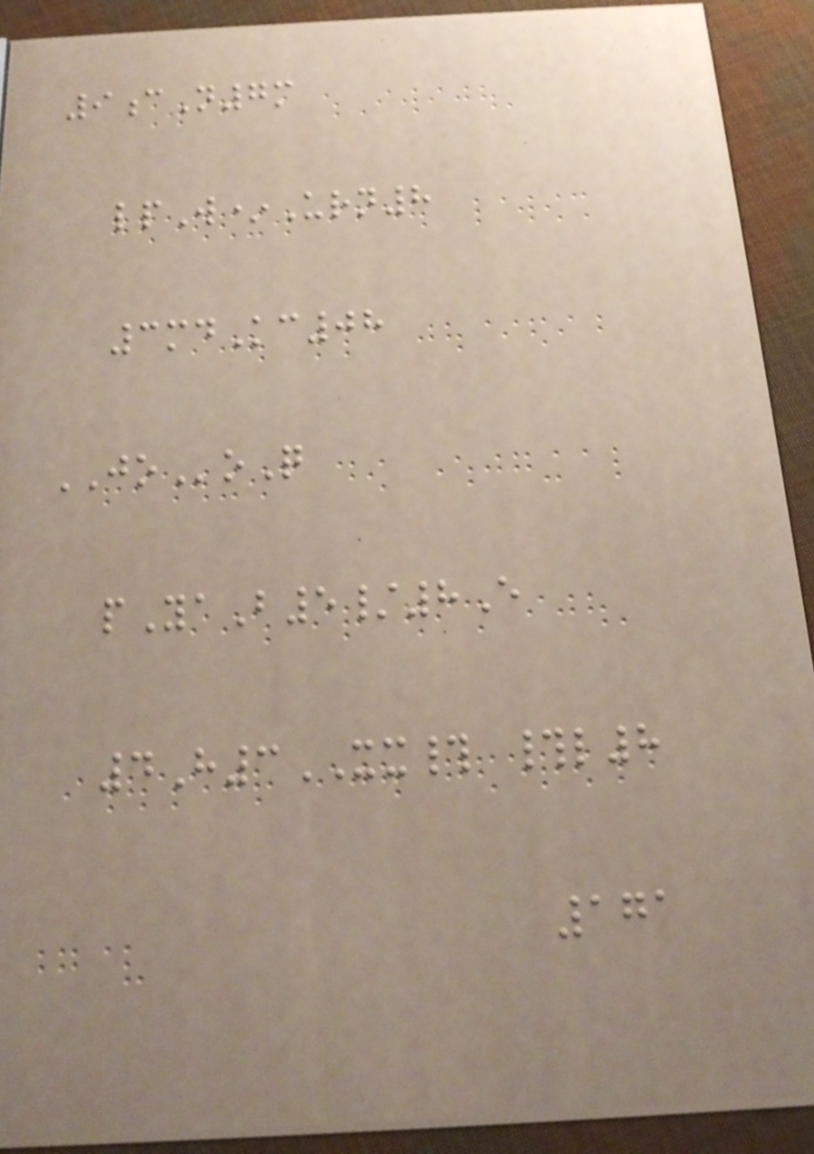9cN7m
lpW*Urn8
3mdKc08
JOoQ
pYaB5/8E
4H3XX# #l8
171
